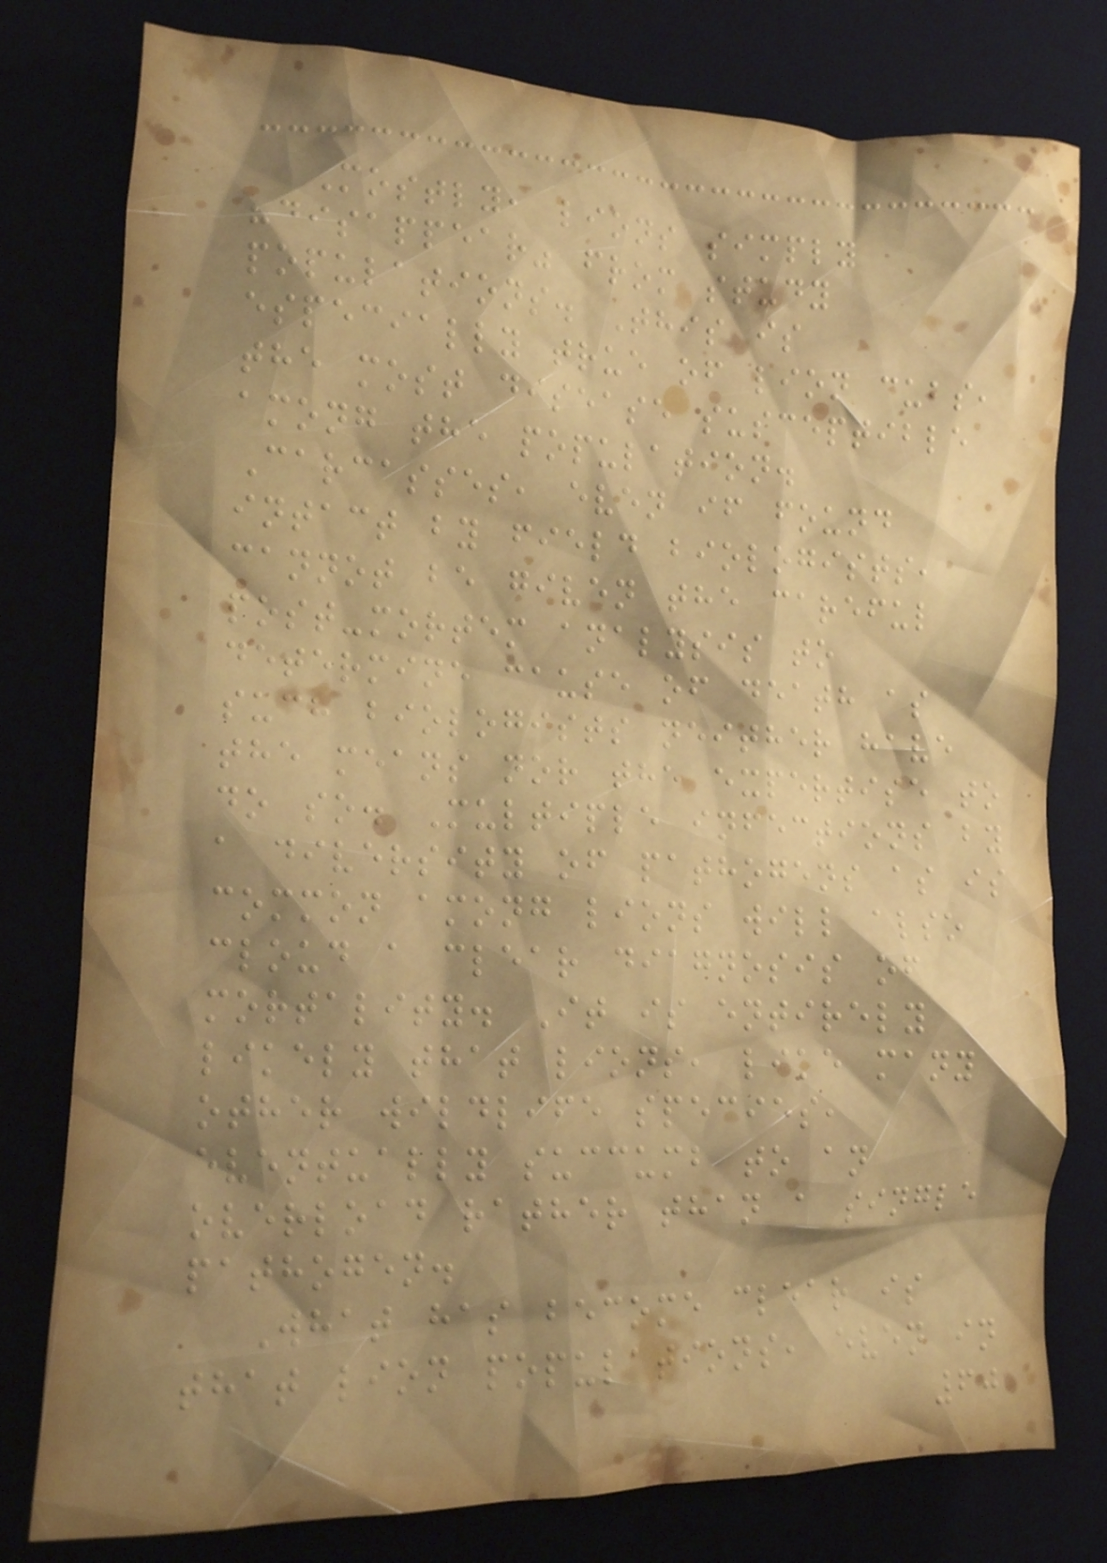Mostly, lions simply
"disappear" from study
populations. This is
especially true of lion cubs,
the most disease susceptible
among the population.
Carcasses, even if found
intact by field biologists,
cannot be given the careful
post-mortem analysis to
determine cause of death as
such biologists neither have
the means nor the expertise to
do so. Multiple infections by
a diversity of pathogens as is
common among lions will also
cloud a clear diagnosis of
mortality. It is entirely
likely that lions, like many
other wildlife species,
eventually succumb to an
overload rather than a single
pathogen.
What has become clear is
that lion populations, even in
60
